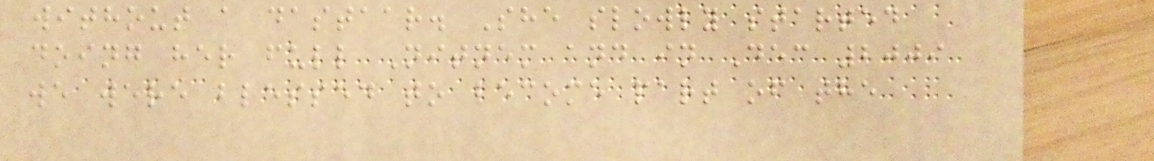without a dastaar. She slowly started
doing her full Nitnem and in Dec 2009
we were blessed to become part of the
